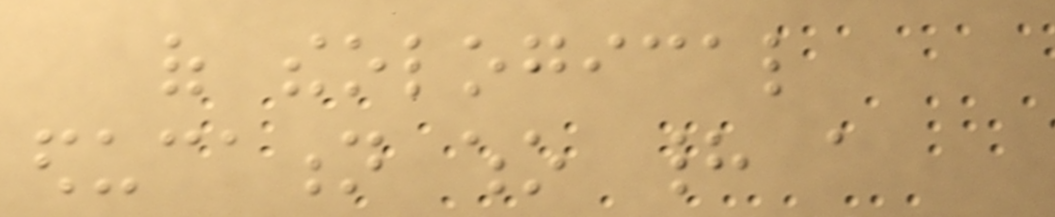of theological
education who had a
